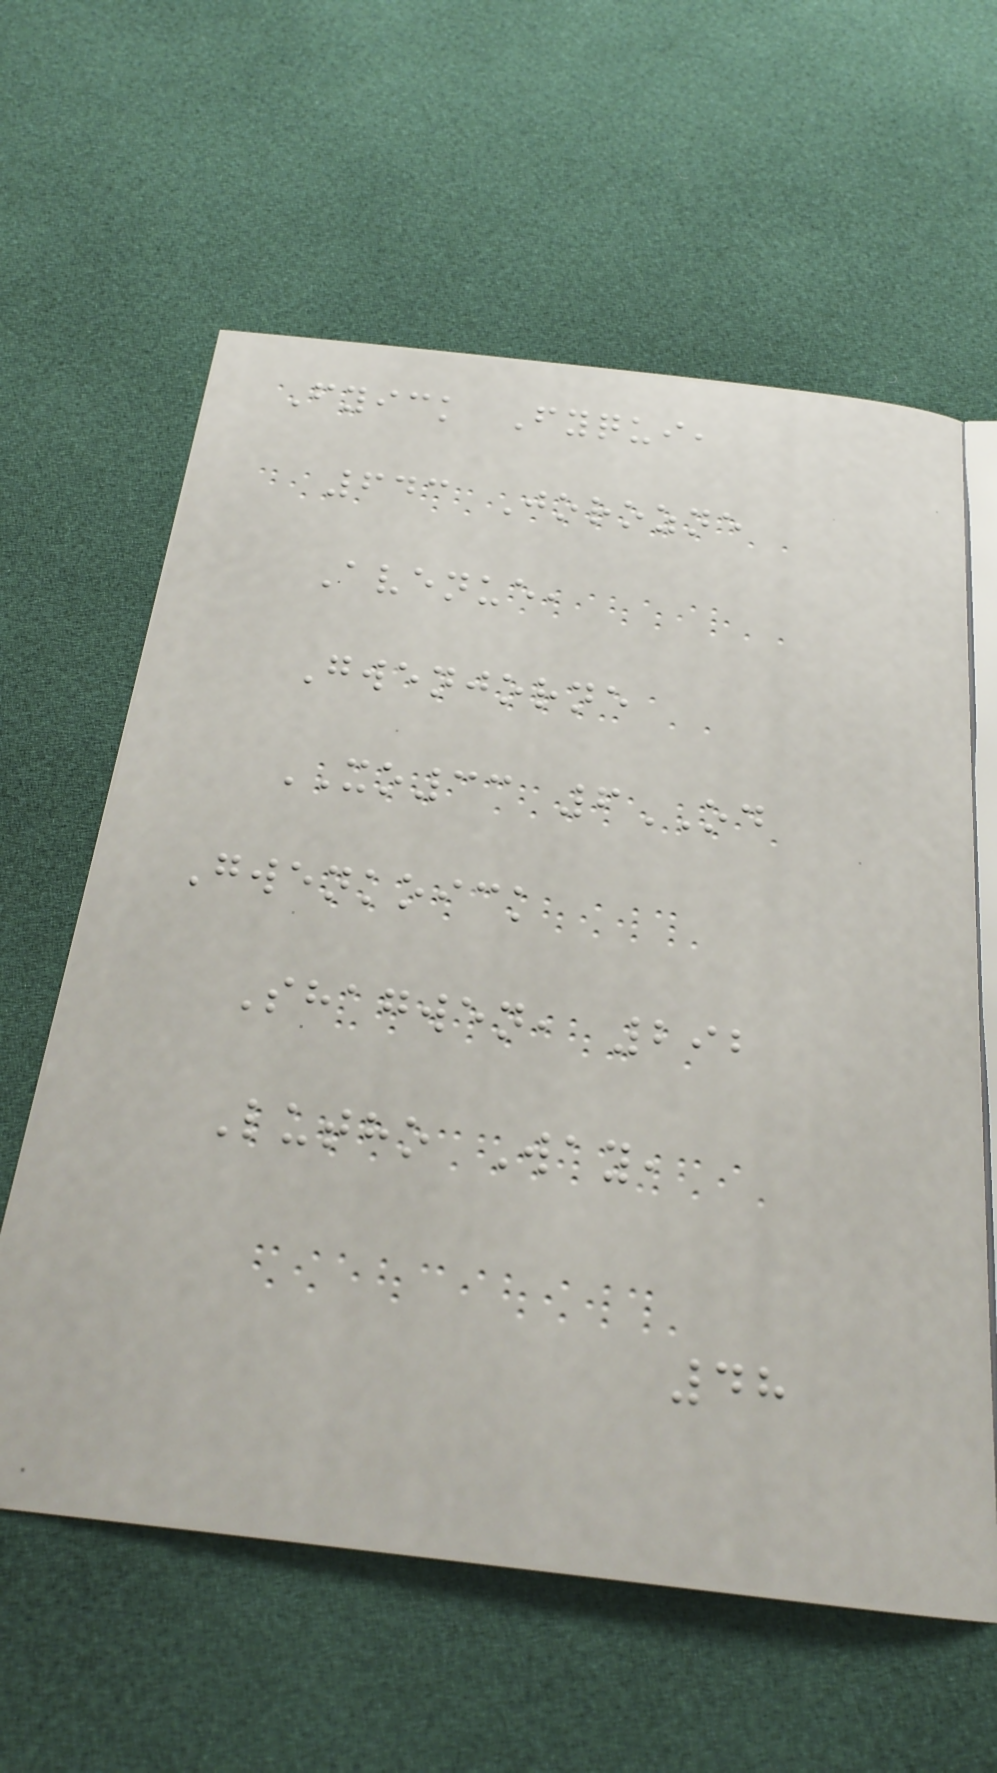Fyick Fyqui,
643 Jorozne
Avenue,
Gwenjorne
XO33 6OD
Gwenkoick
Shagwen, 292
Lutho Way,
48
